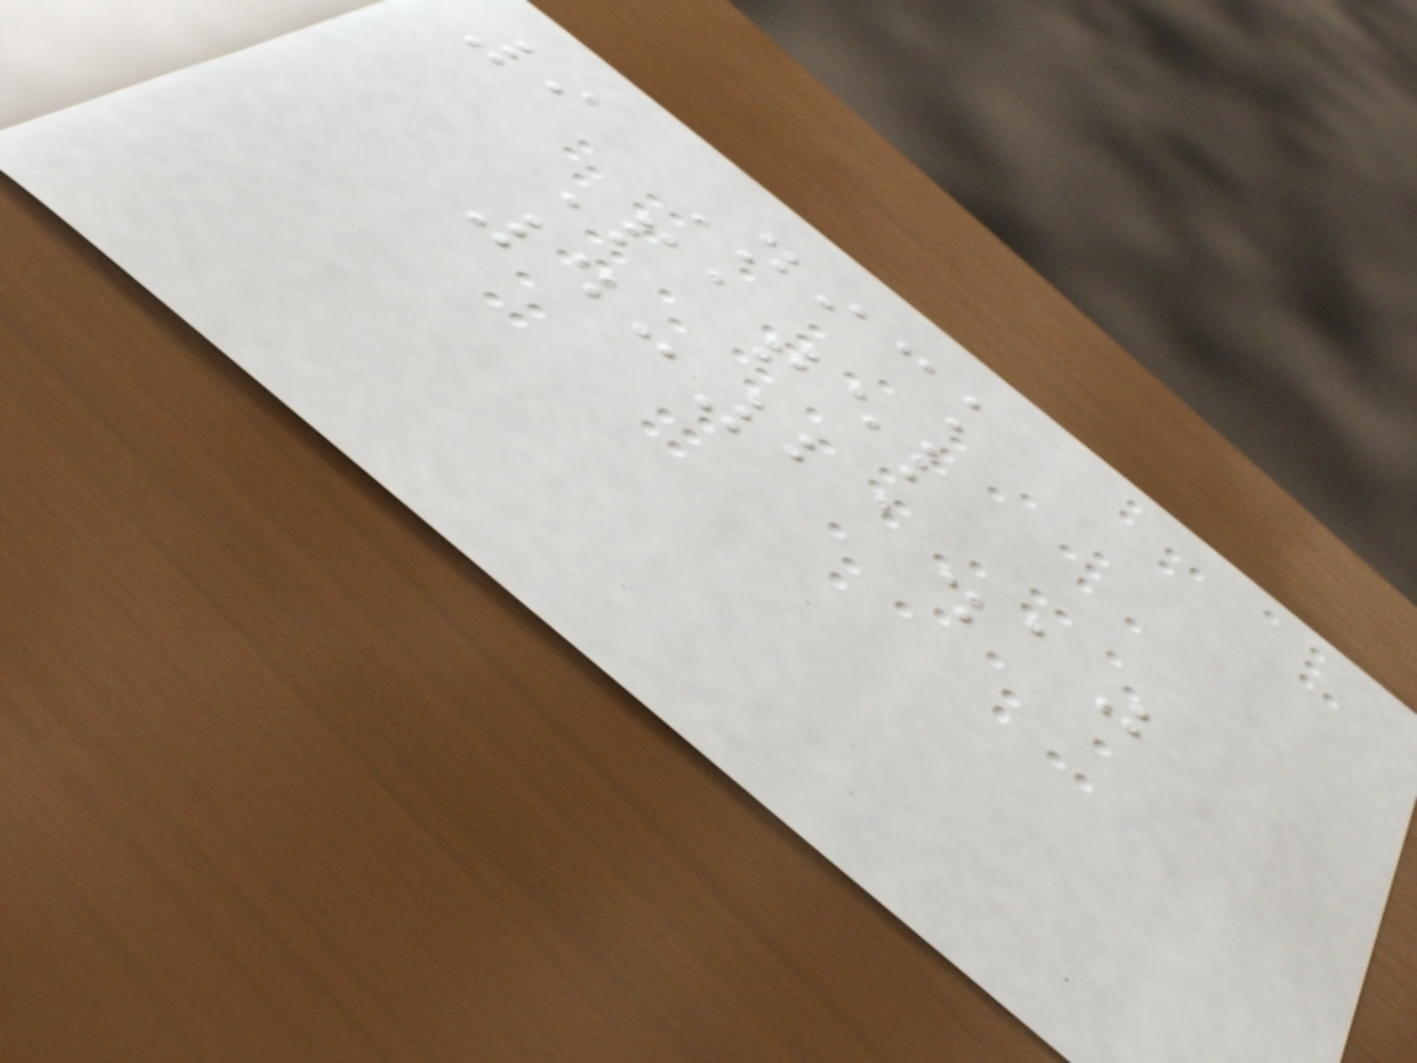9 Nick
Patel
4:21.10
